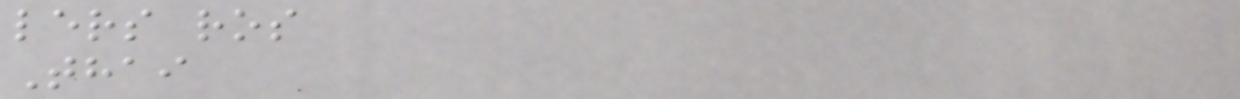lers ros
Thai
